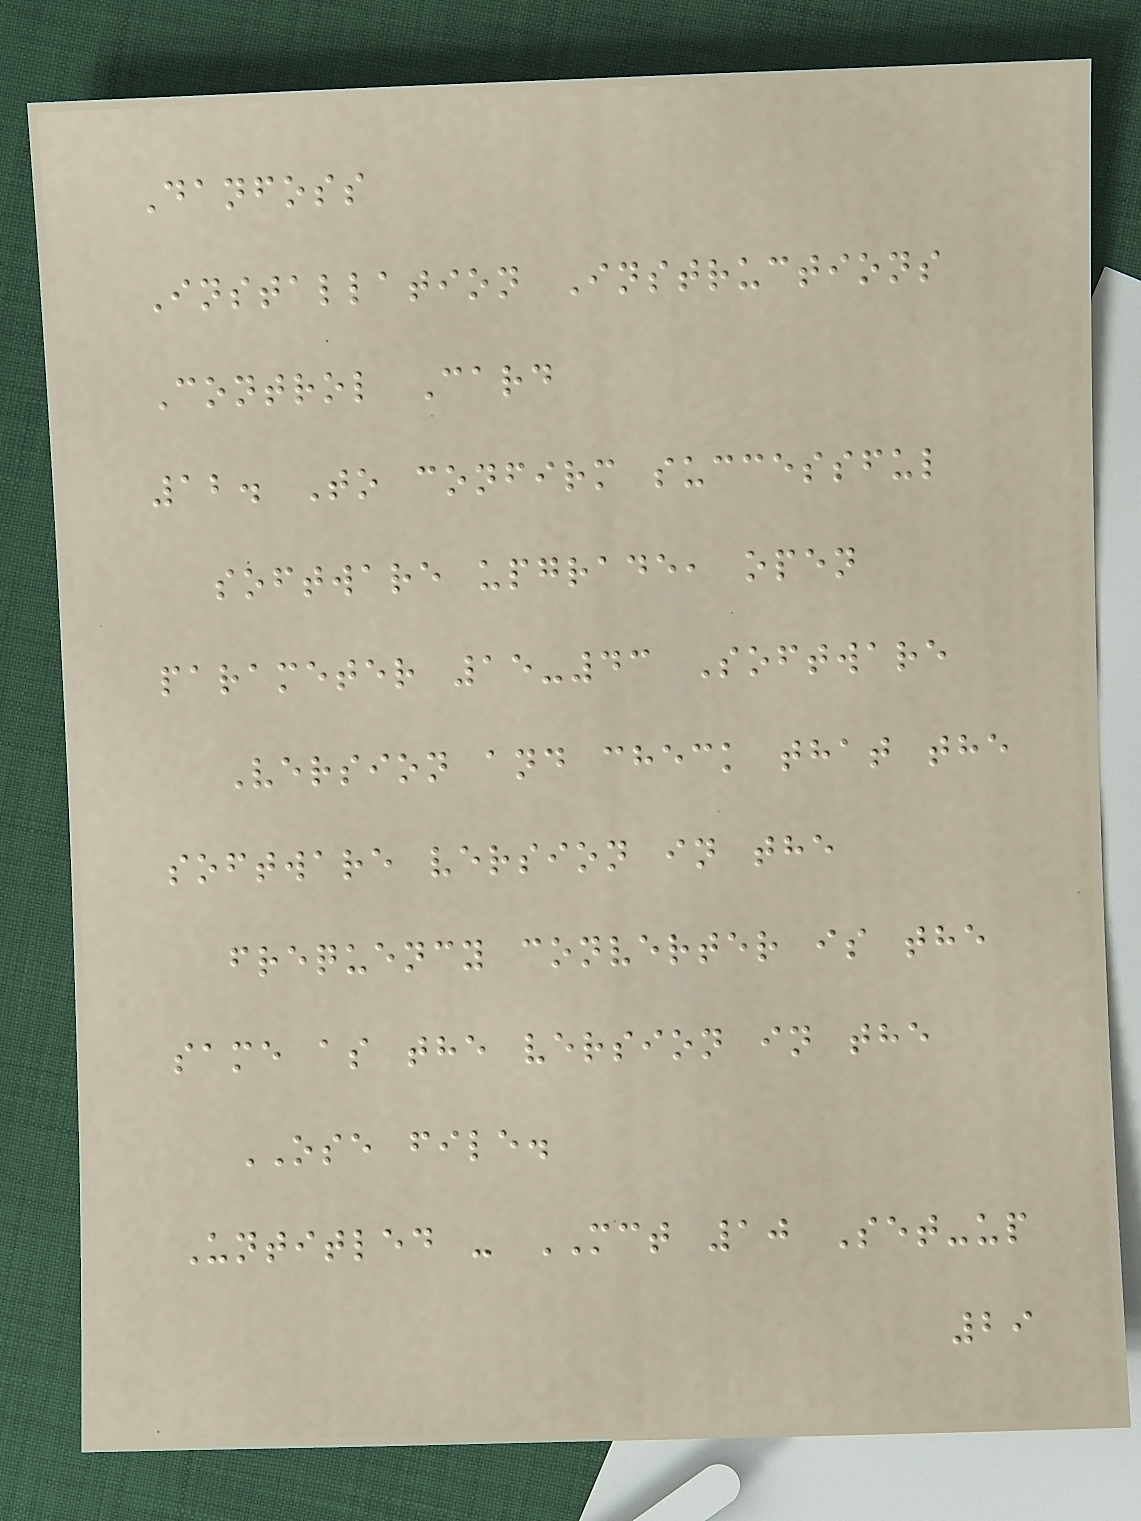Danfoss
Installation Instructions
Control Card
12. To confirm successful
software upgrade, open
parameter 15-43 Software
Version and check that the
software version in the
frequency converter is the
same as the version in the
OSE file.
Untitled - MCT 10 Set-up
29
